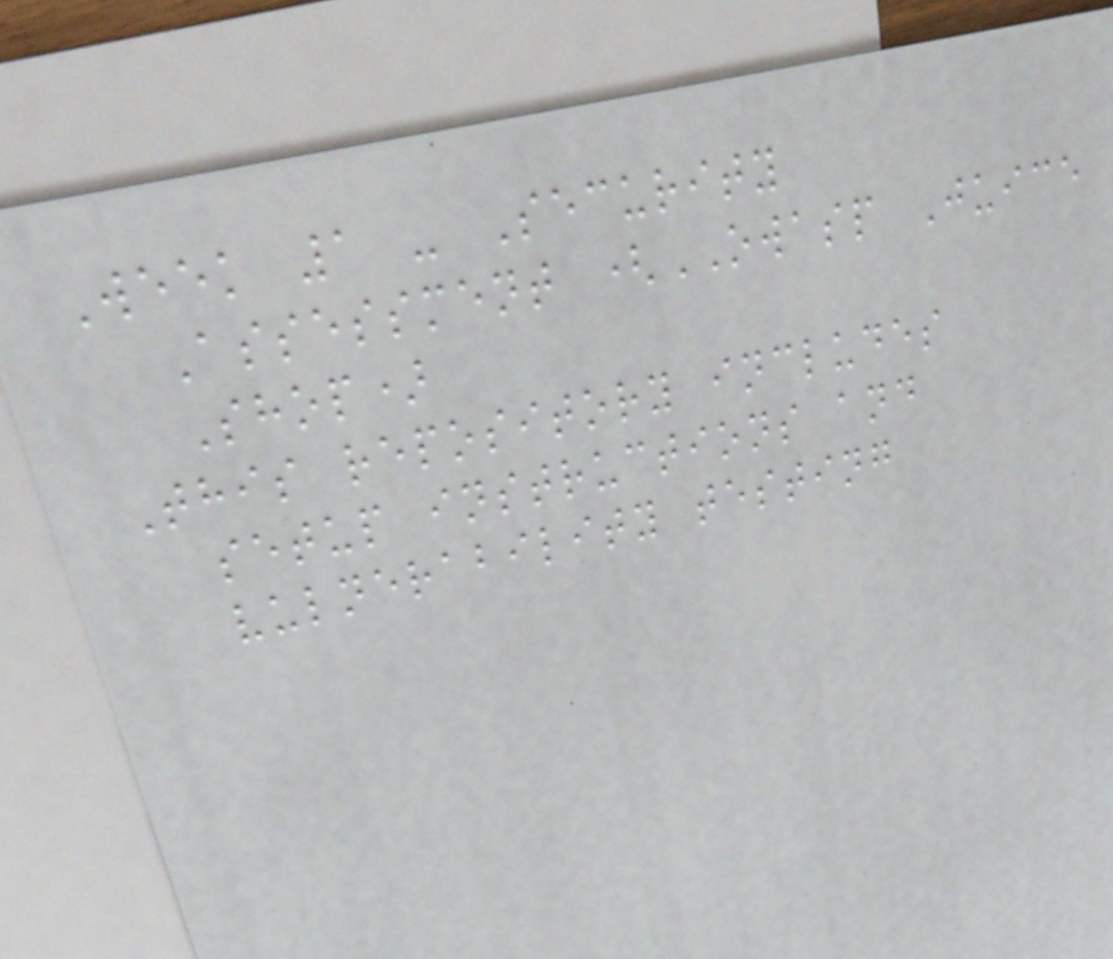Week 1 - Security
Assessment (OWASP Juice
Shop)
This repository includes
setup instructions and
vulnerability testing
